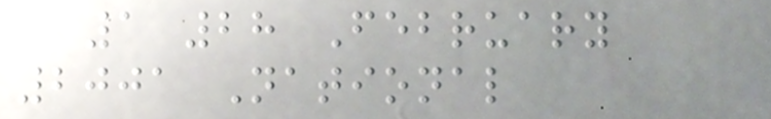1 28 February
2001 National
